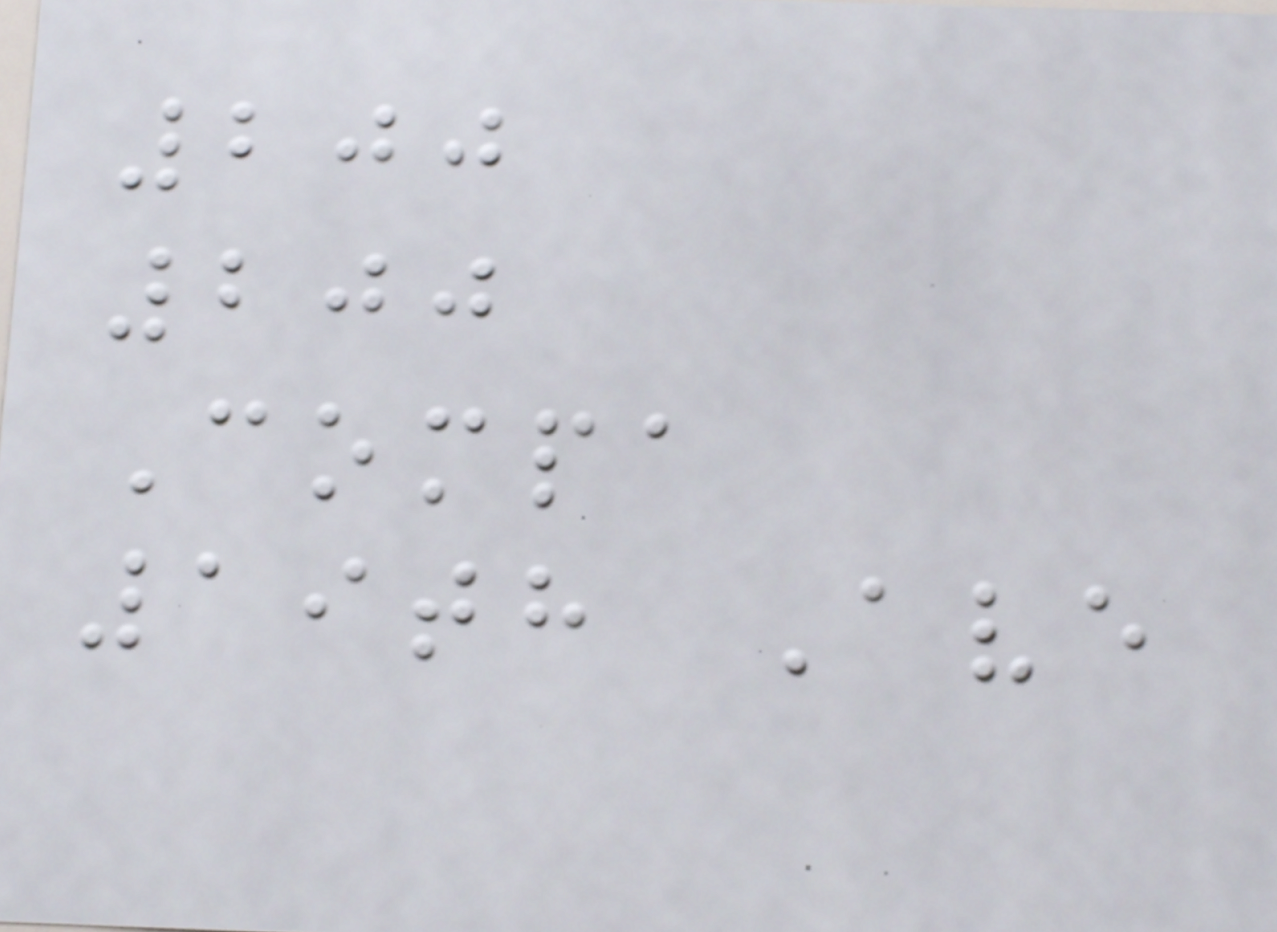200
200
Compa
19th Ave
